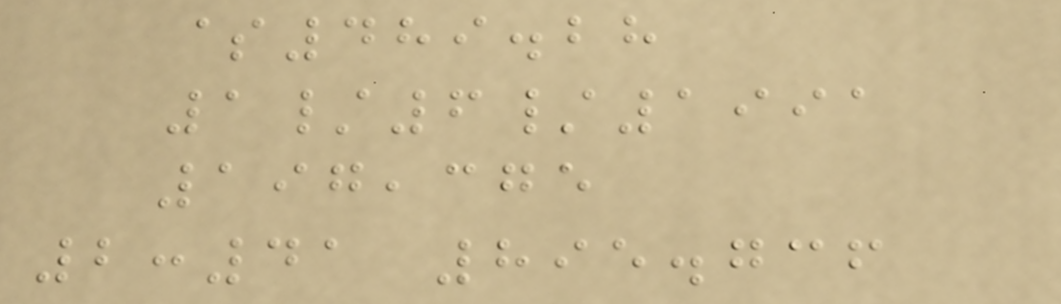$489.28
1/6/1991
197,375
2:41 895.736
